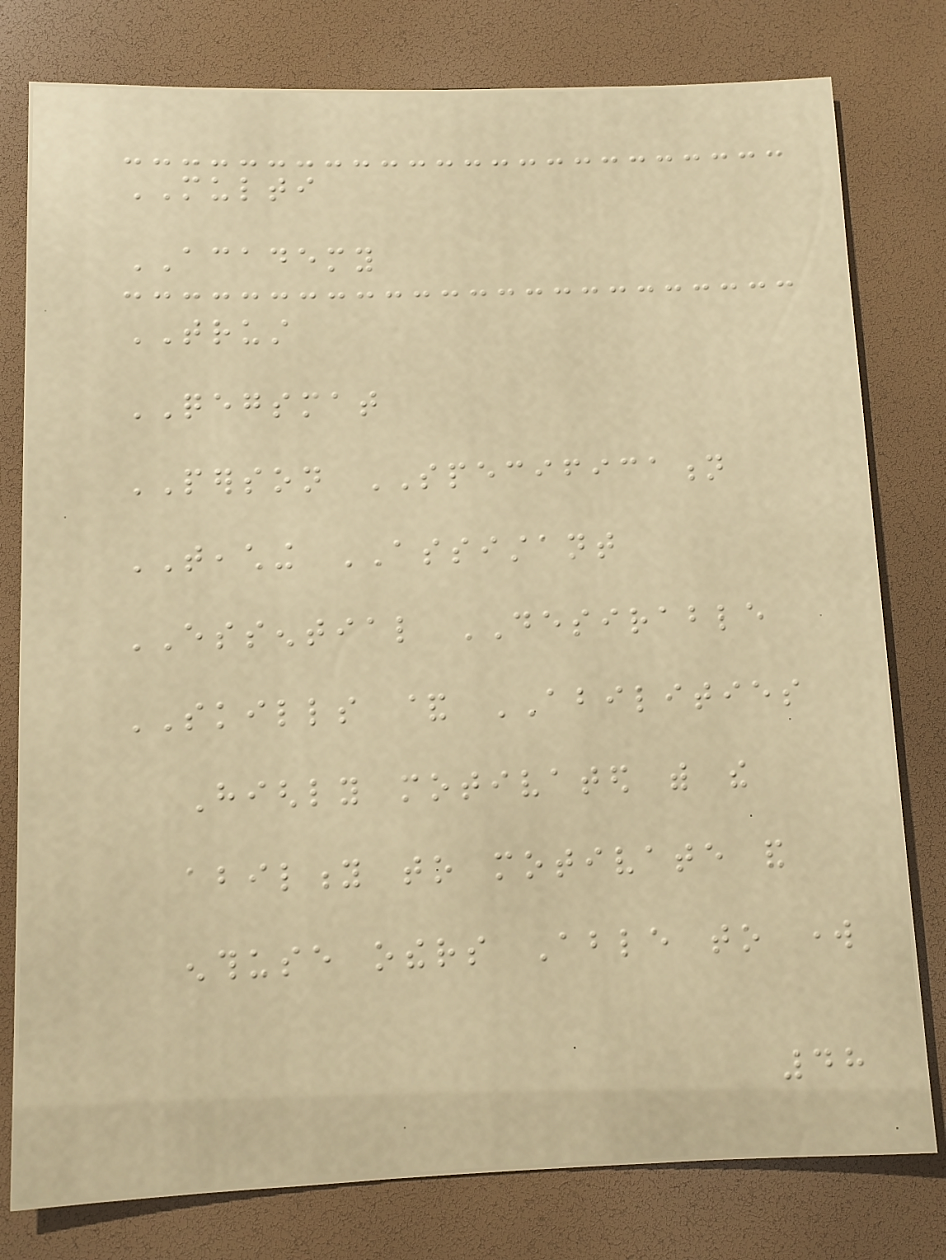MULTI
ACADEMY
TRUST
QEGSMAT
PERSON SPECIFICATION
TEACHING ASSISTANT
ESSENTIAL DESIRABLE
SKILLS & ABILITIES
Highly motivated with the
ability to motivate and
enthuse others Able to work
48
